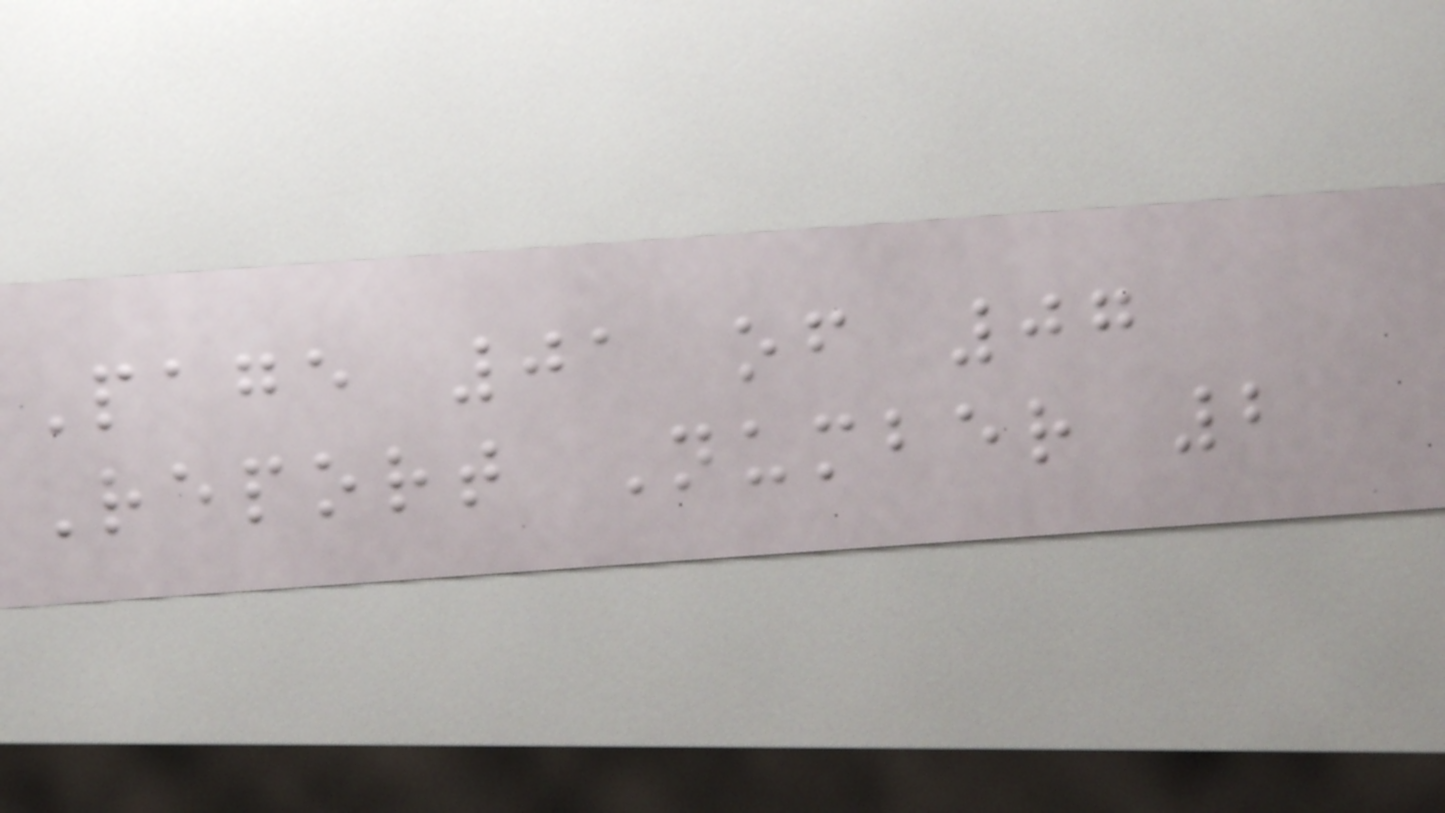Page 01 of 07
Report Number 2
